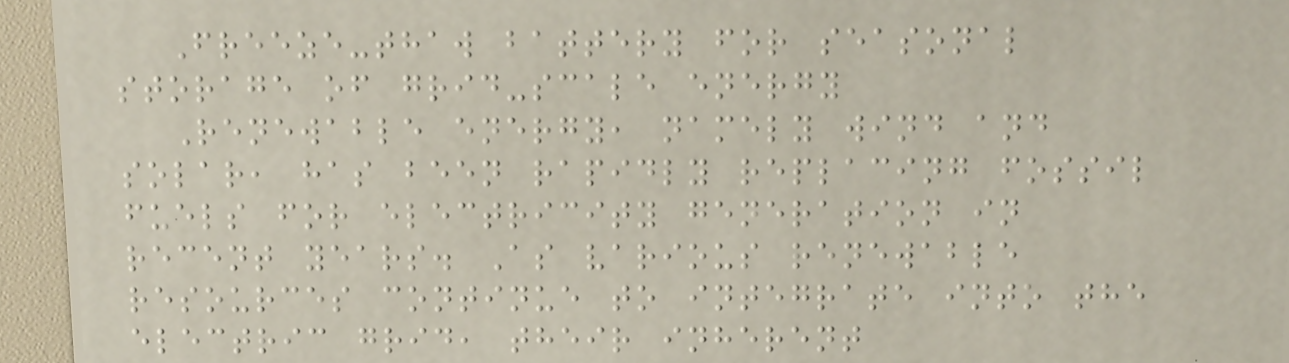Freeze-thaw battery for seasonal
storage of grid-scale energy
Renewable energy, namely wind and
solar, has been rapidly replacing fossil
fuels for electricity generation in
recent years. As various renewable
resources continue to integrate into the
electric grid, their inherent
